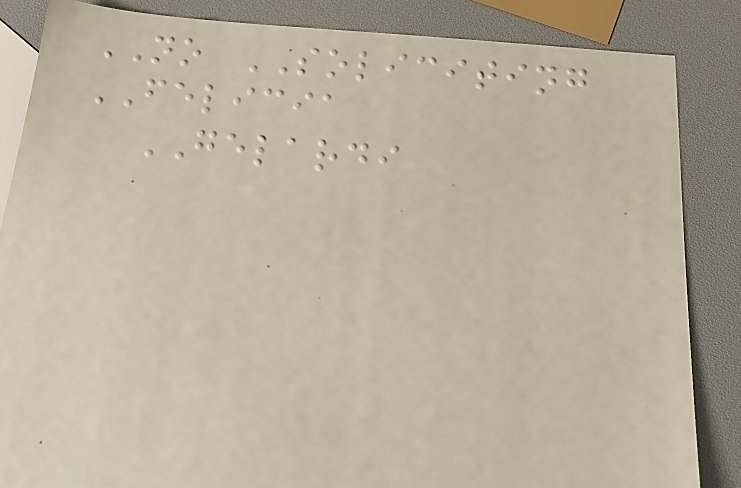NO SOLICITING
FELICIA
GELARDI
